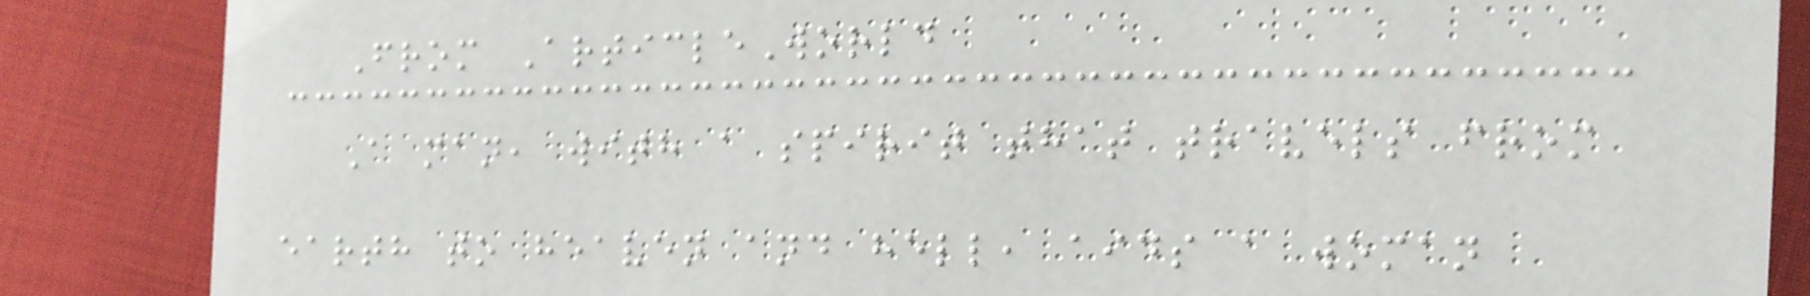From ArticleWorld
A man, with a spirit that travels from
earth to heaven and hell, aids a woman
